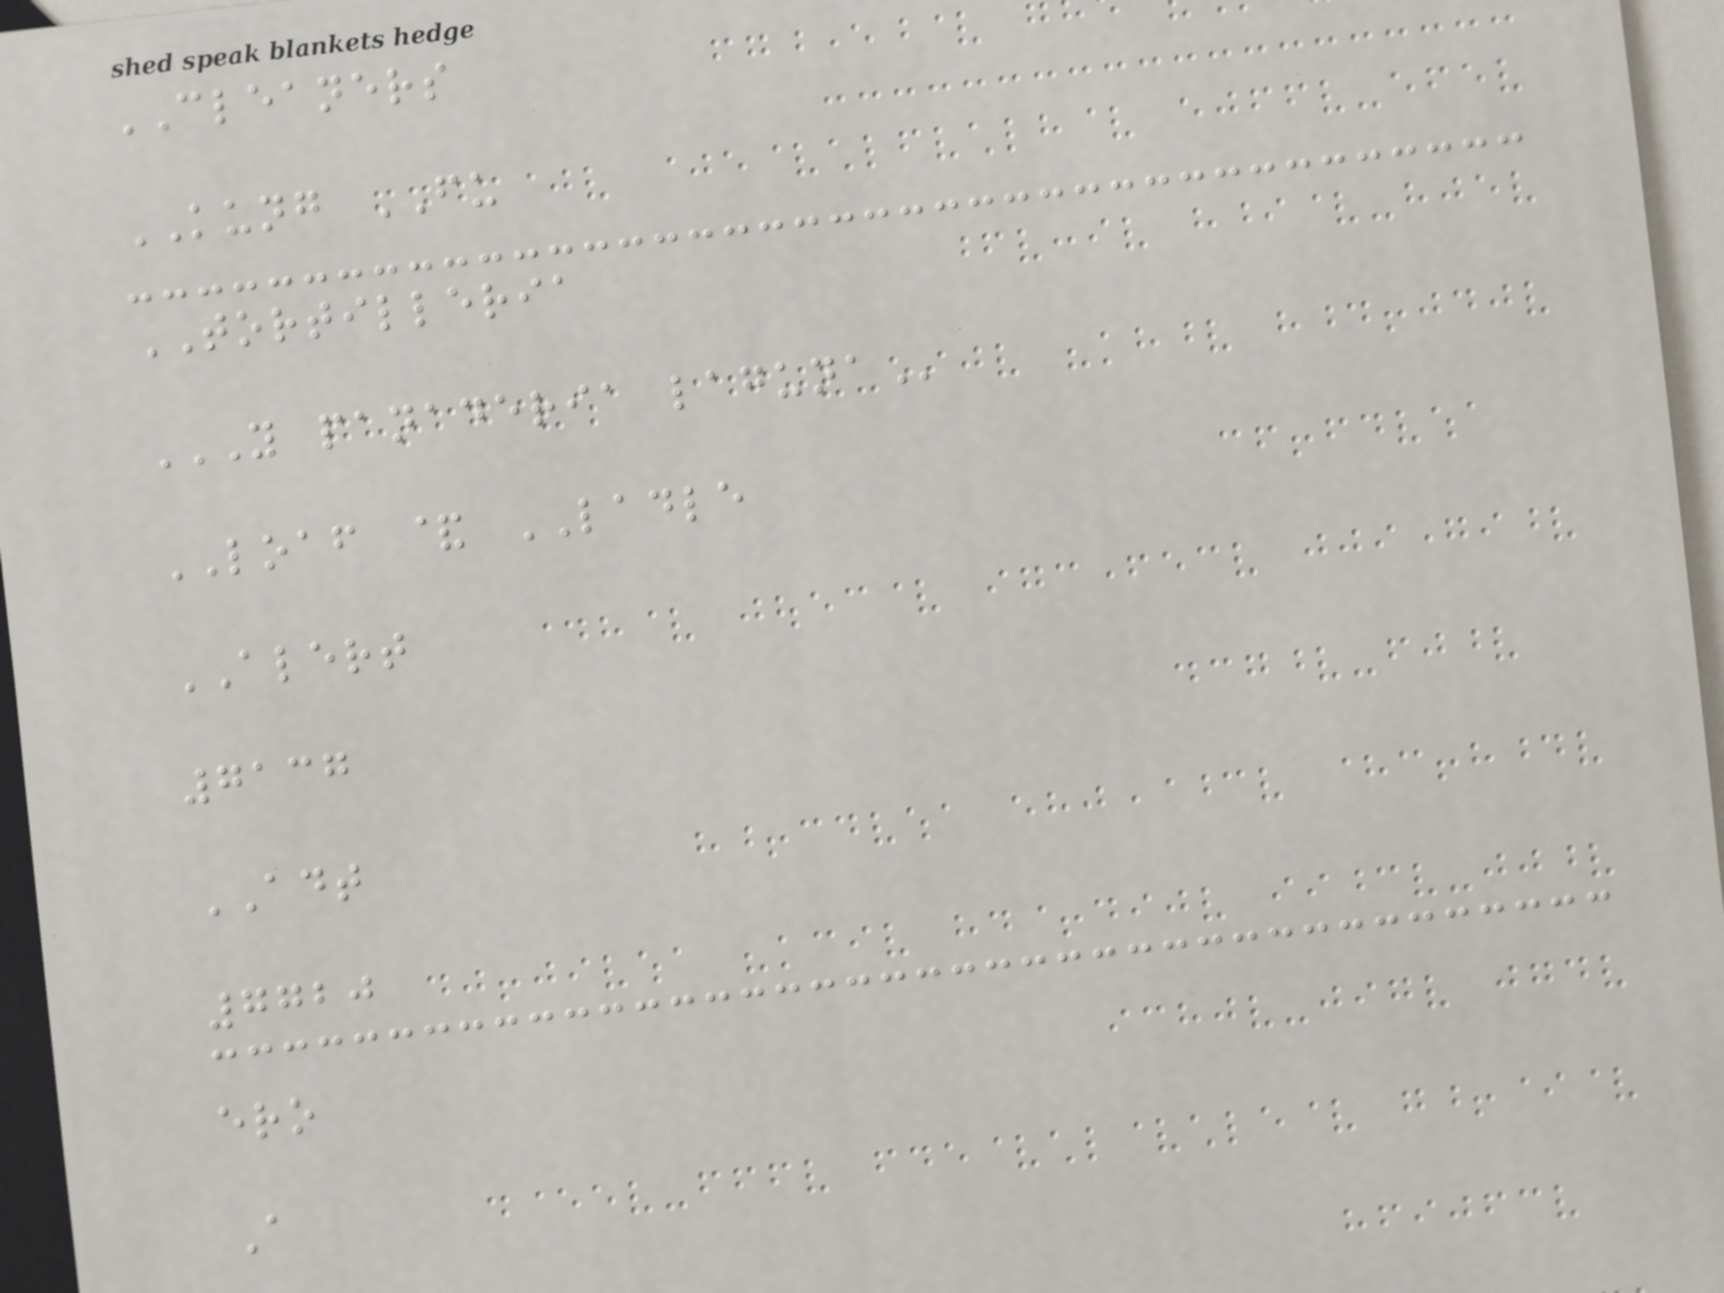CLEANERS
KUNG FU
TORTILLERIA
Y PANADERIA LAGUNA
LOAF & LADLE
ALERT
7137
ADT
7720
ero
A
